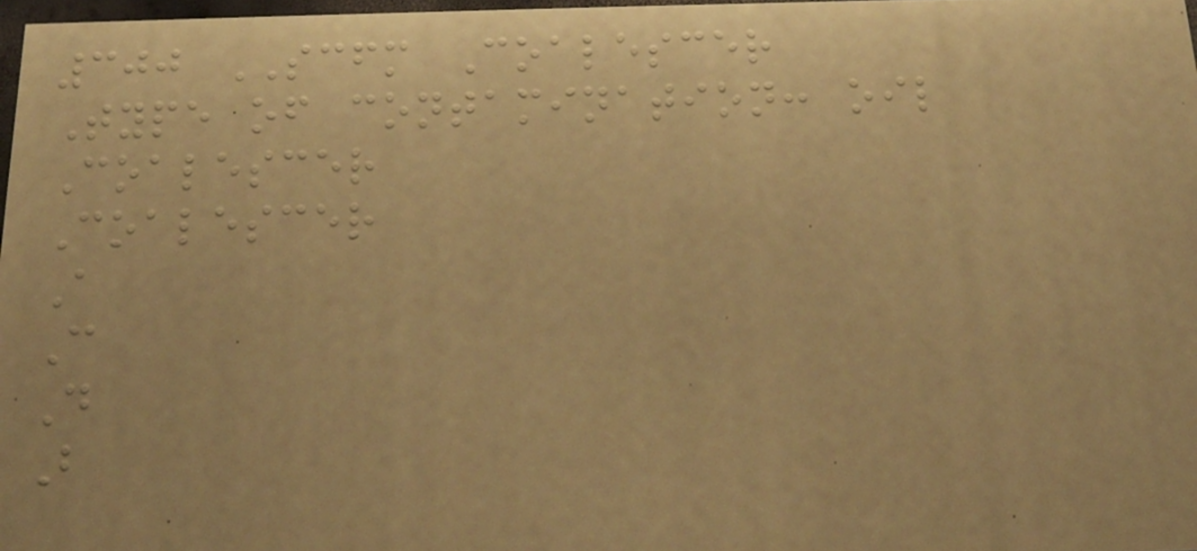300 SCFM Coalescer
Type of contamination: oil
Coalescer
Coalescer
A
C
D
B
